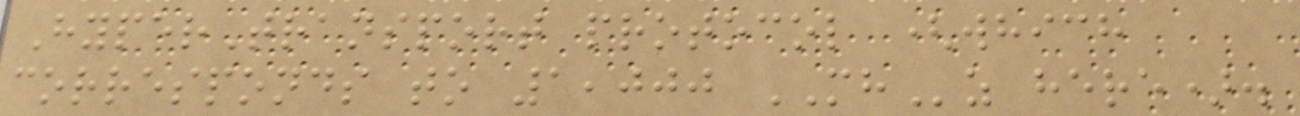HyperTransport protocol (which
corresponds to 1,000 MHz here).
